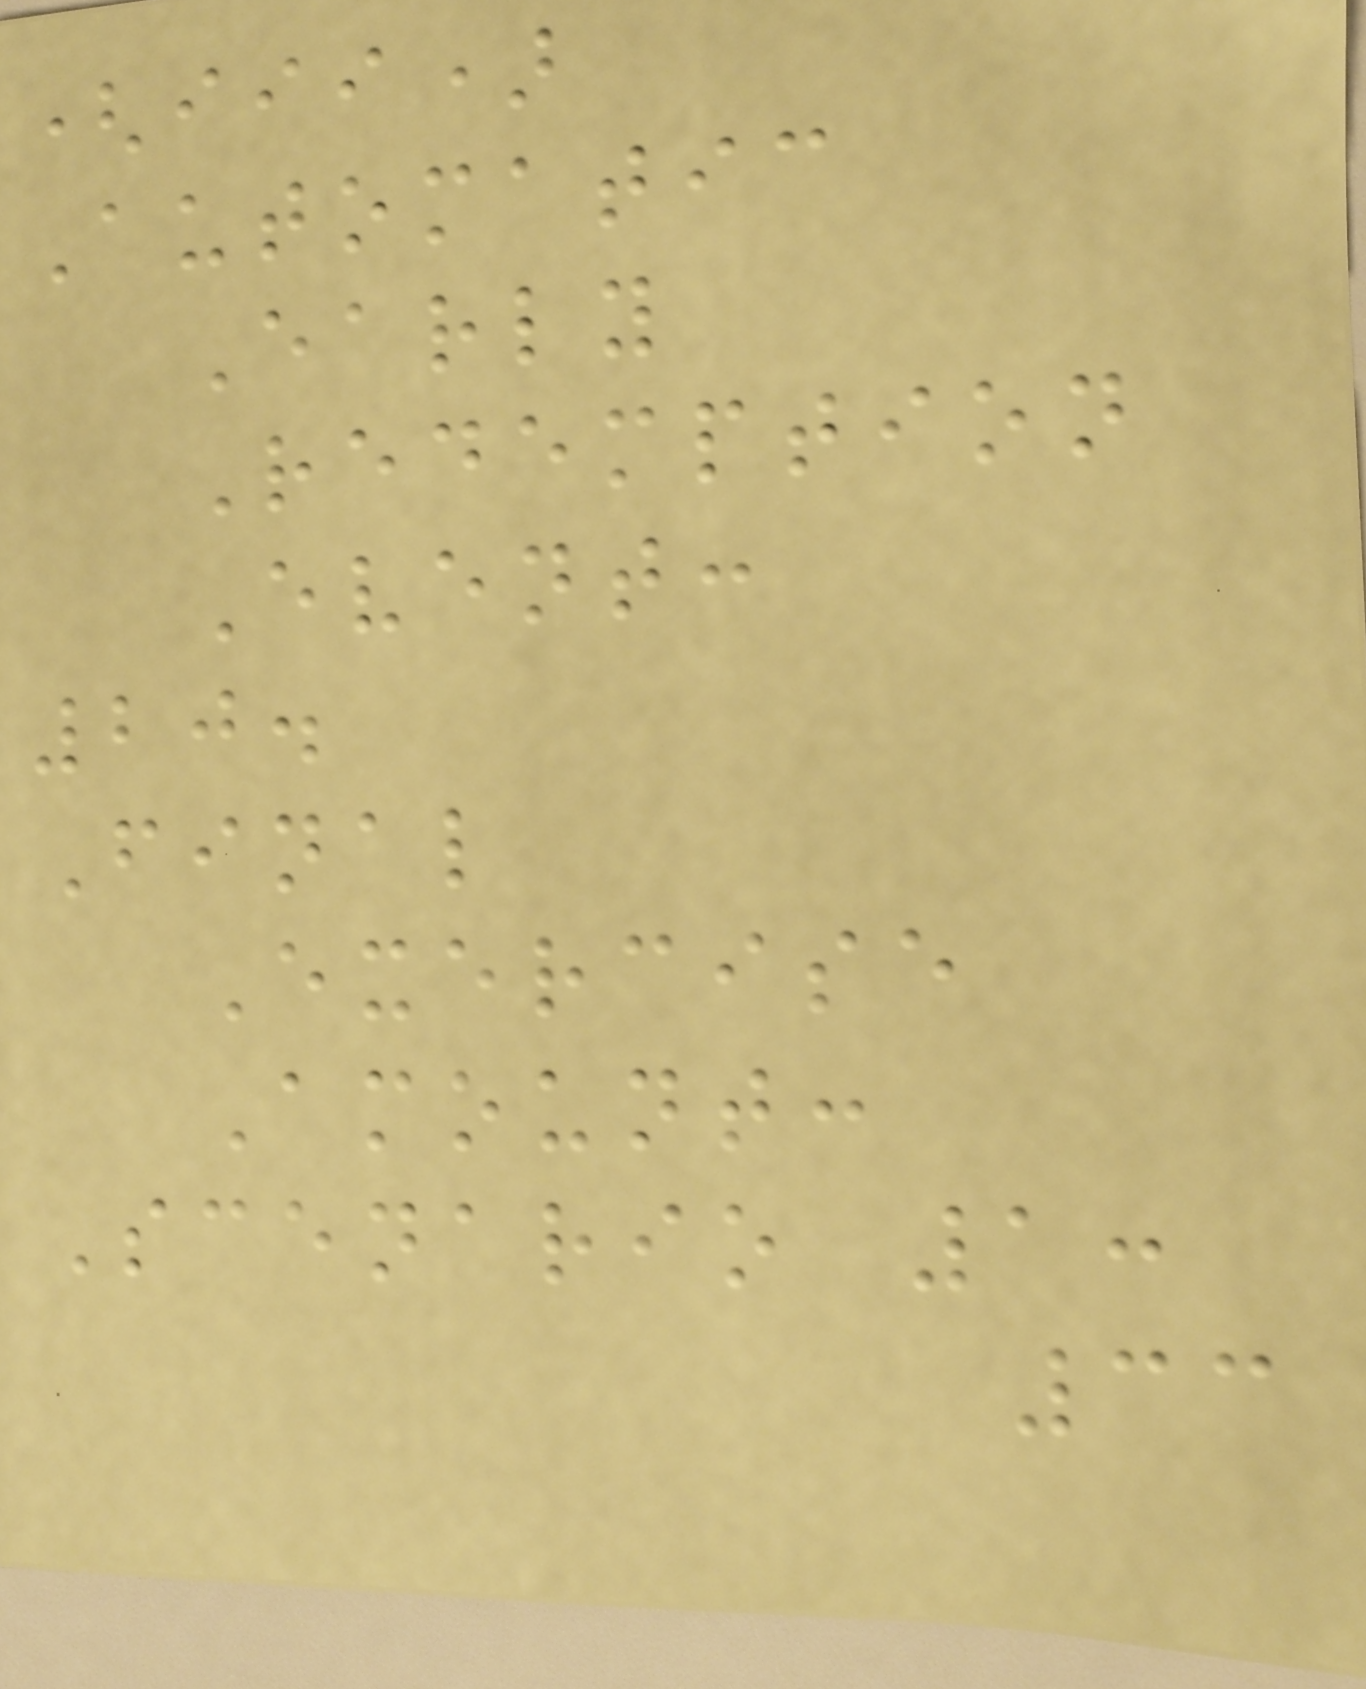(iii)
Automatic
Early
Redemption
Event:
20.
Final
Exercise
Amount:
Scenario 1:
33
